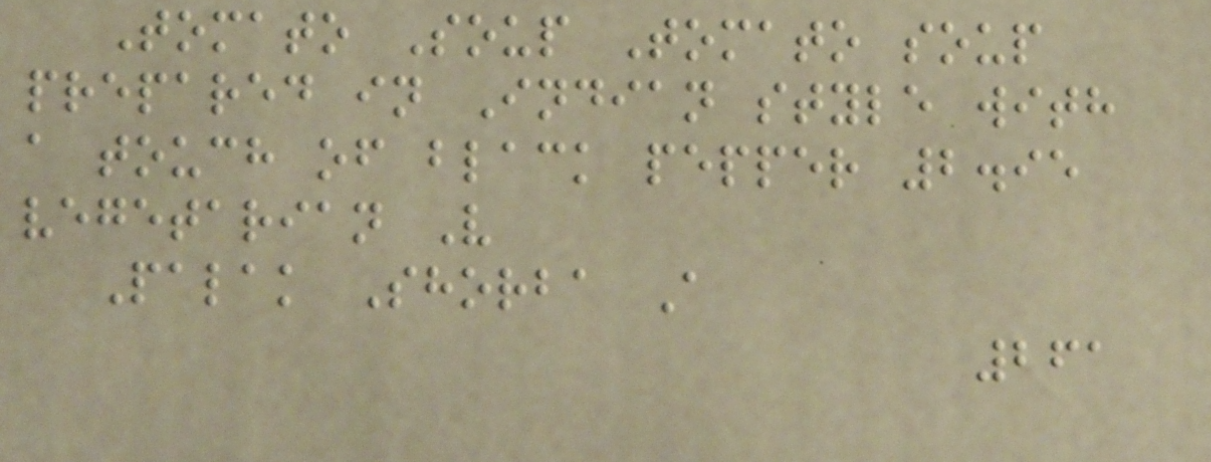Tomato Soup Tomato soup
prepared in Indian style with
a touch of black pepper 2.95
vegetarian V
Palak Shorba A
261
